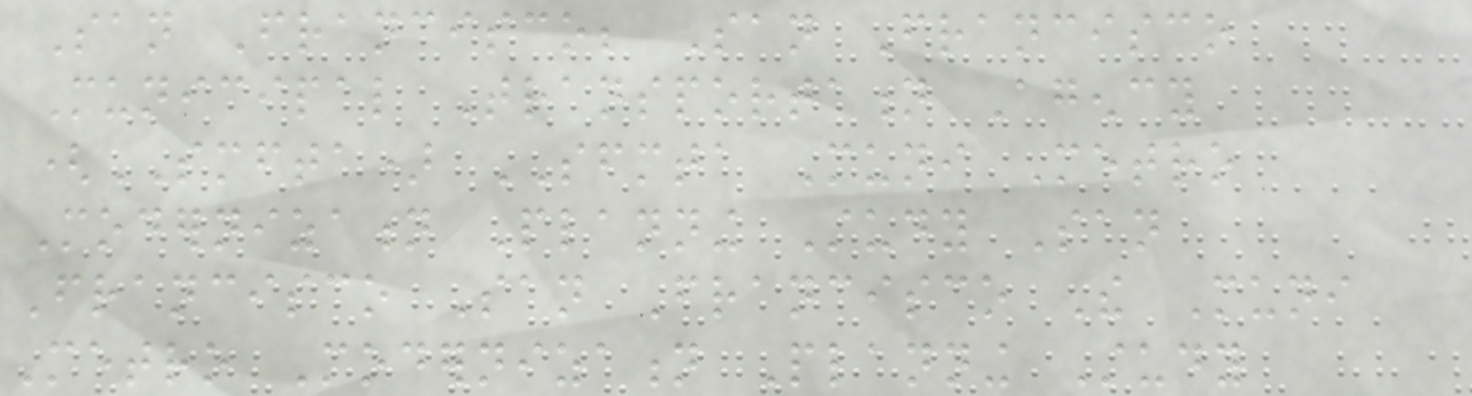San Francisco; San Francisco
Municipal Transportation Agency
(SMFTA) SFMTA Muni Metro
Modernization Planning Study San
Francisco San Francisco The Muni
Metro Modernization Planning Study
